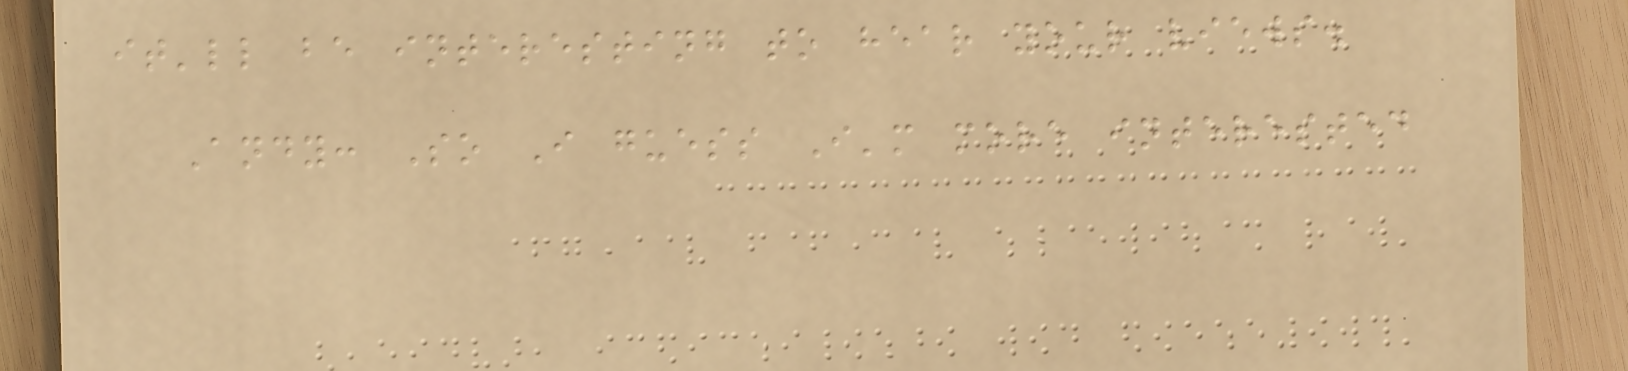it'll be interesting to hear your views.
Andy: So I guess I'm more interested
